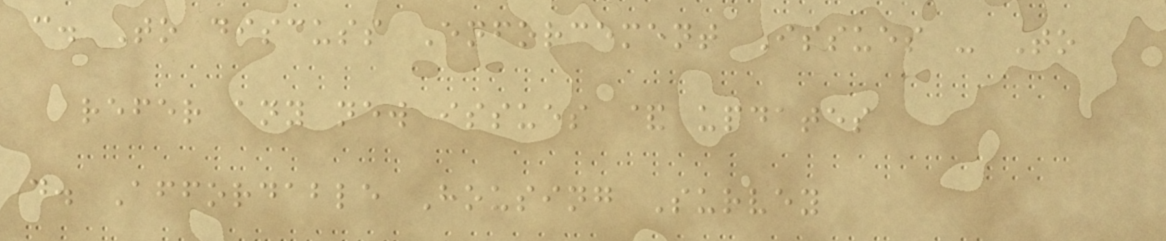c. To discuss Enforcement Issues - To
refer any new issues & updates
d. Affordable Housing Survey
